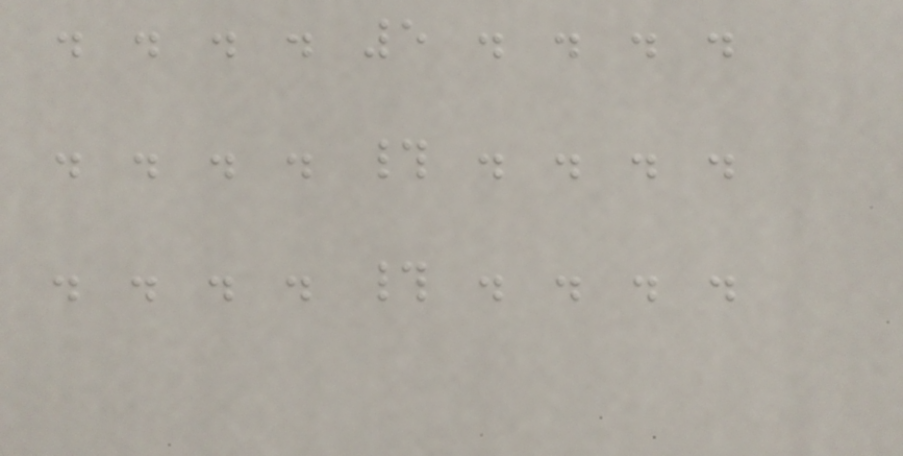. . . . 5 . . . .
. . . . # . . . .
. . . . # . . . .
